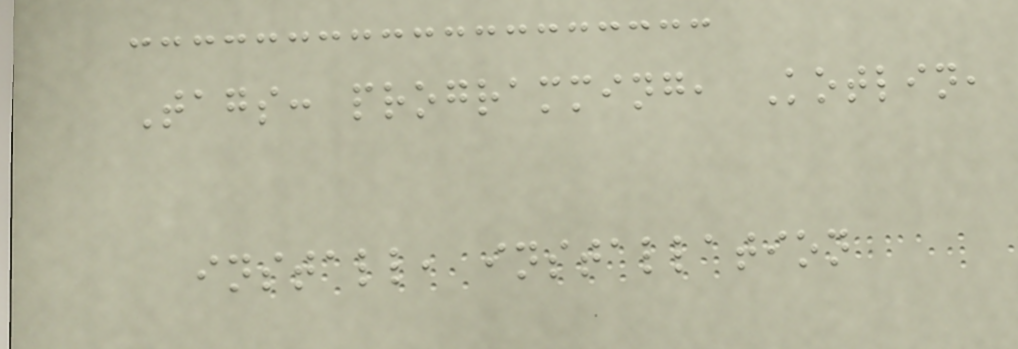Tags: programming, Kotlin,
install, installation
